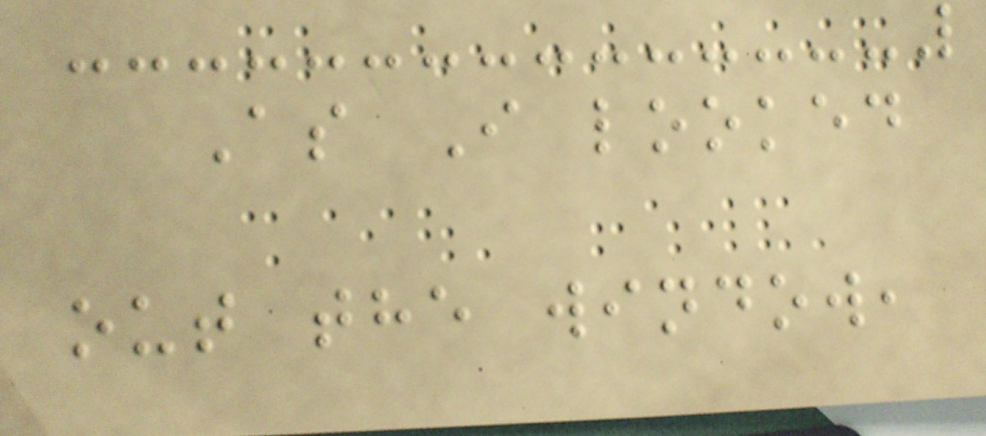As I looked
out the window,
